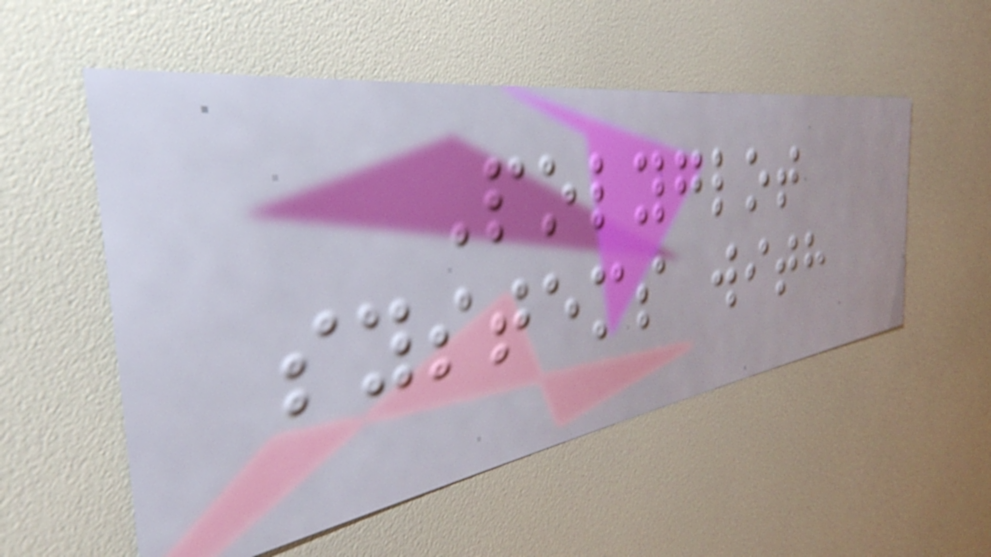Polyglot
systems with
